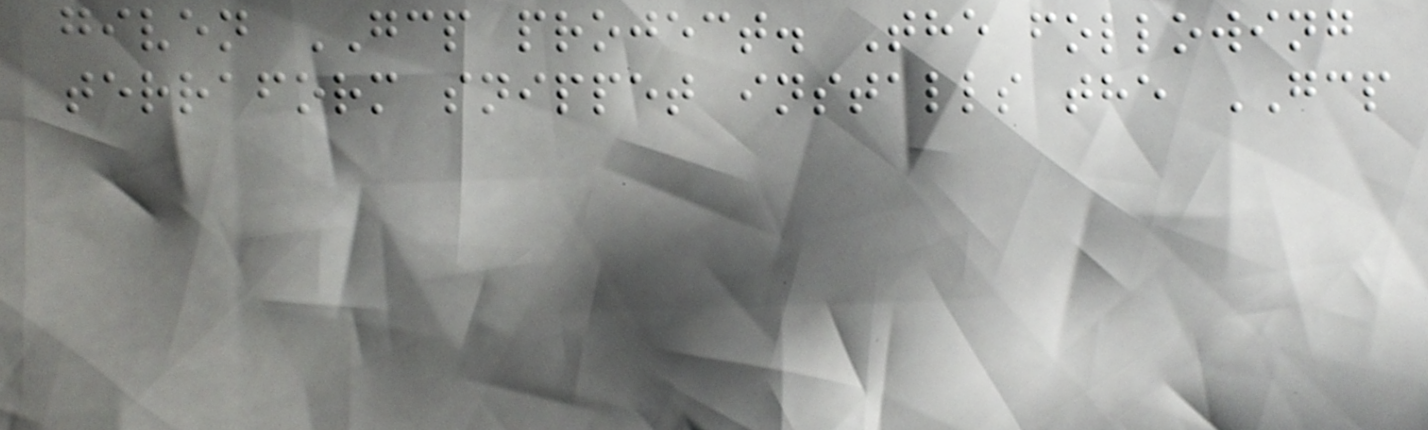given GCP project. The following
terraform snippet installs the GCP
